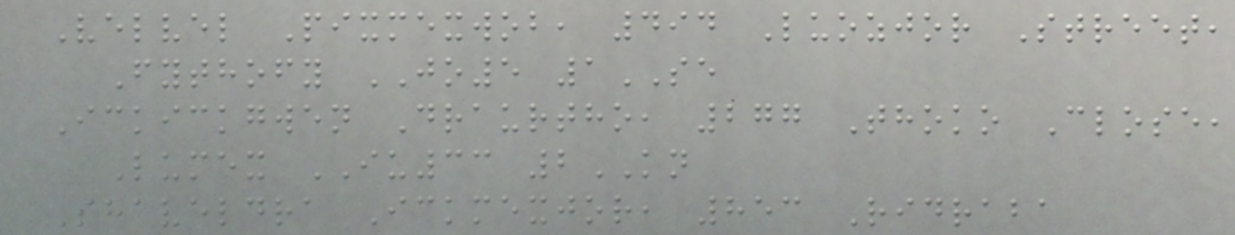Velvel Pixmexwob, 494 Luozjor Street,
Fythofy JO5 1SE
Ickickgwen Draurtho, 277 Thoko Close,
Lumex IU33 2KN
Shaveldra Ickmexjor, 853 Ridraba
